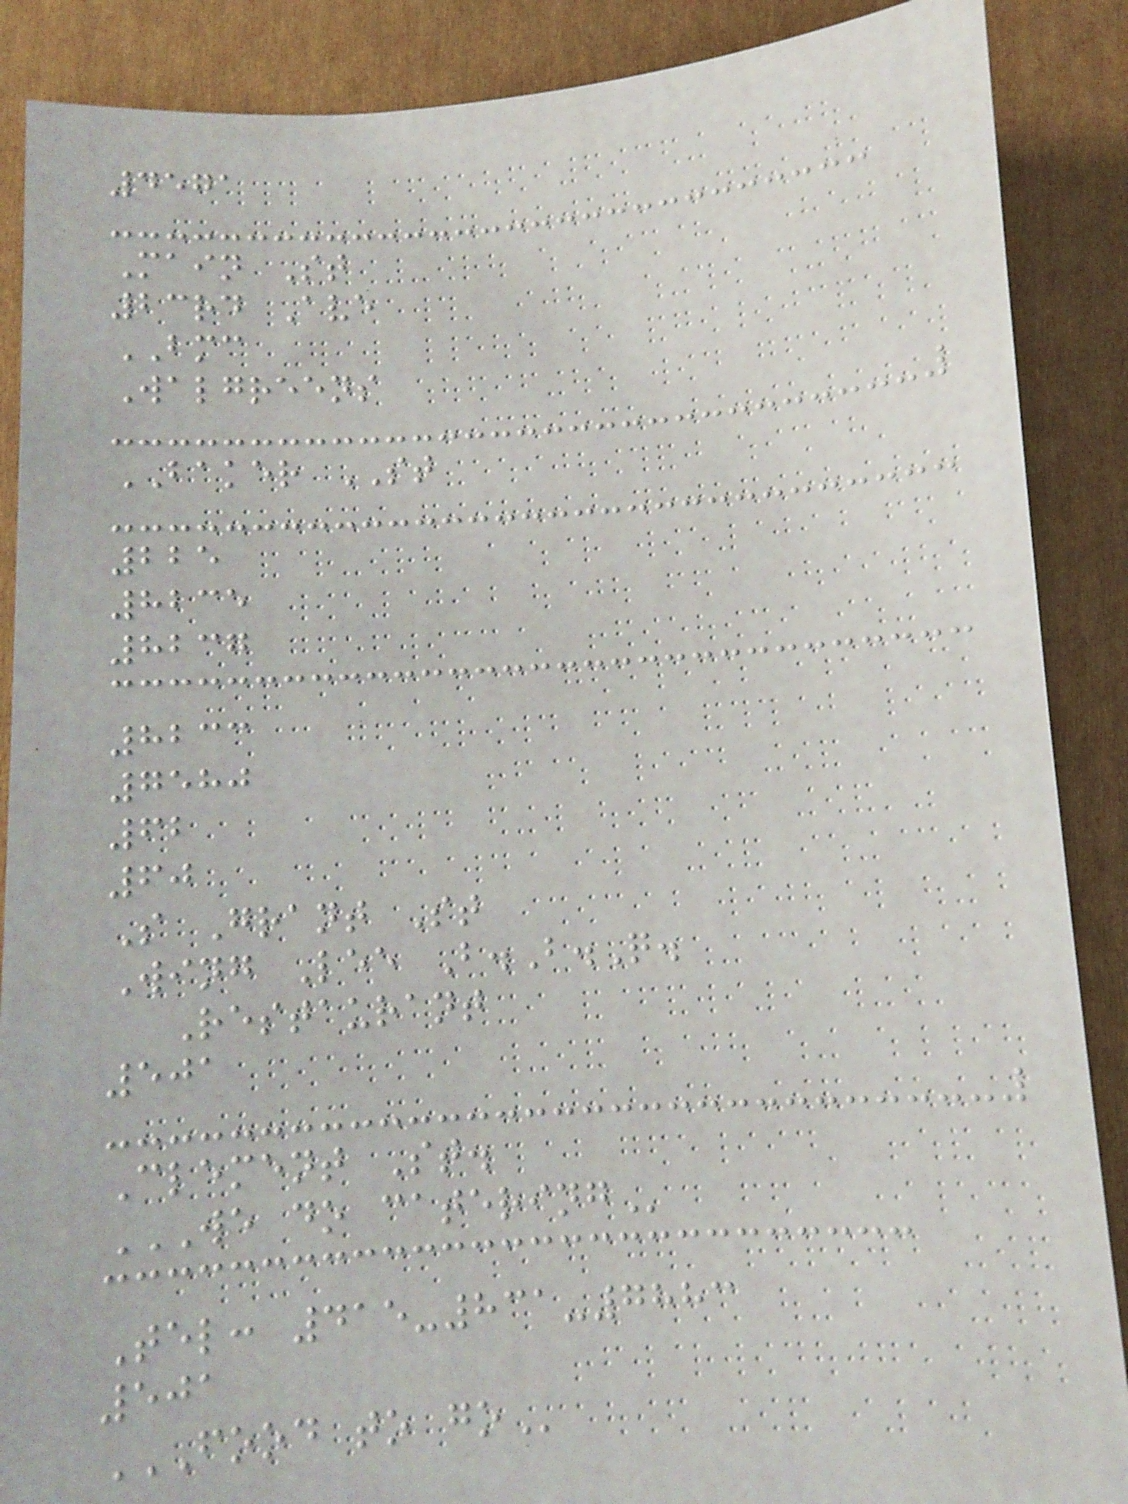4571
Main St
23rd Ave
BMC
Walgreens
BAKER ST
225
8235
8237
8233
7580
62
60
S Grant St
Wing Lee B.B.Q.
Restaurant
501
Clement St.
WE DO CATERING
Tel: 415-831-7883
501
FOOD TO GO
